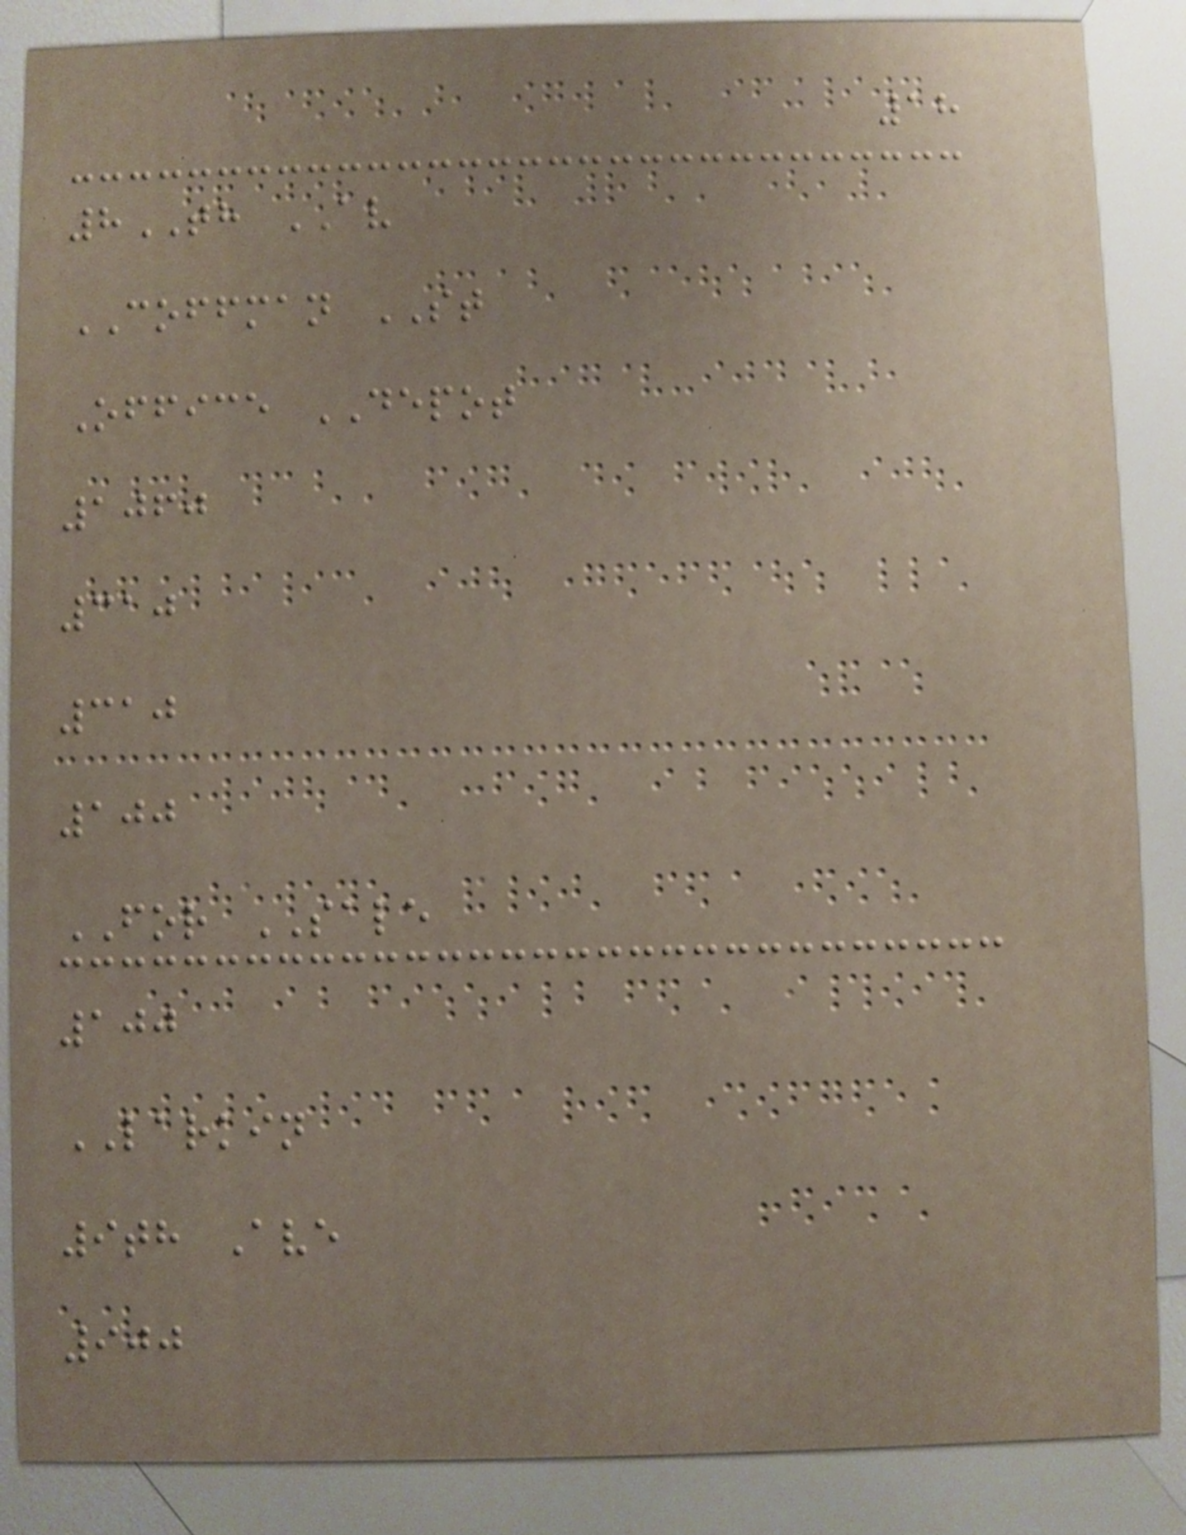18
8TH AV
COFFMAN ST
Office DEPOT
1060
310
310
100
FOR SALE
100
LARKIN
9th Ave
900
